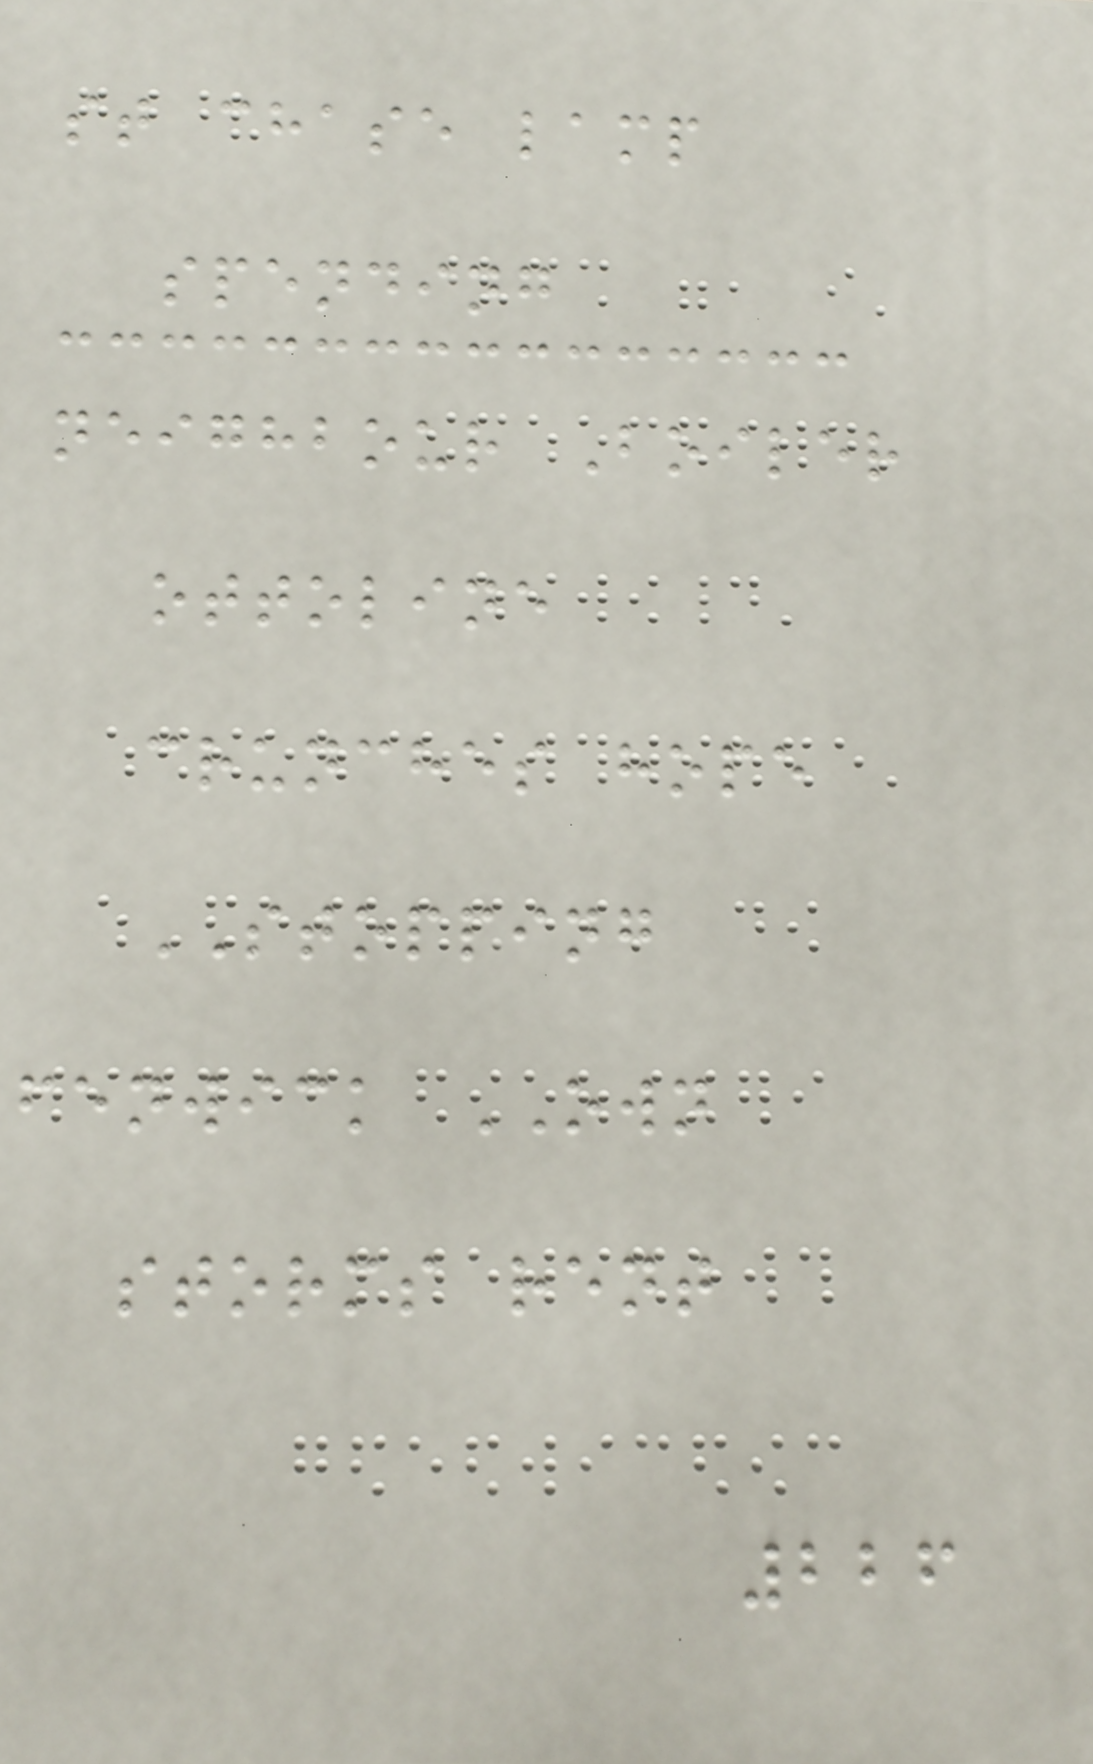st chase lamp
spending
neighbour Boiler
ottoline
crunches hope
STOPPING
fenwick OWN
storms rent
226
